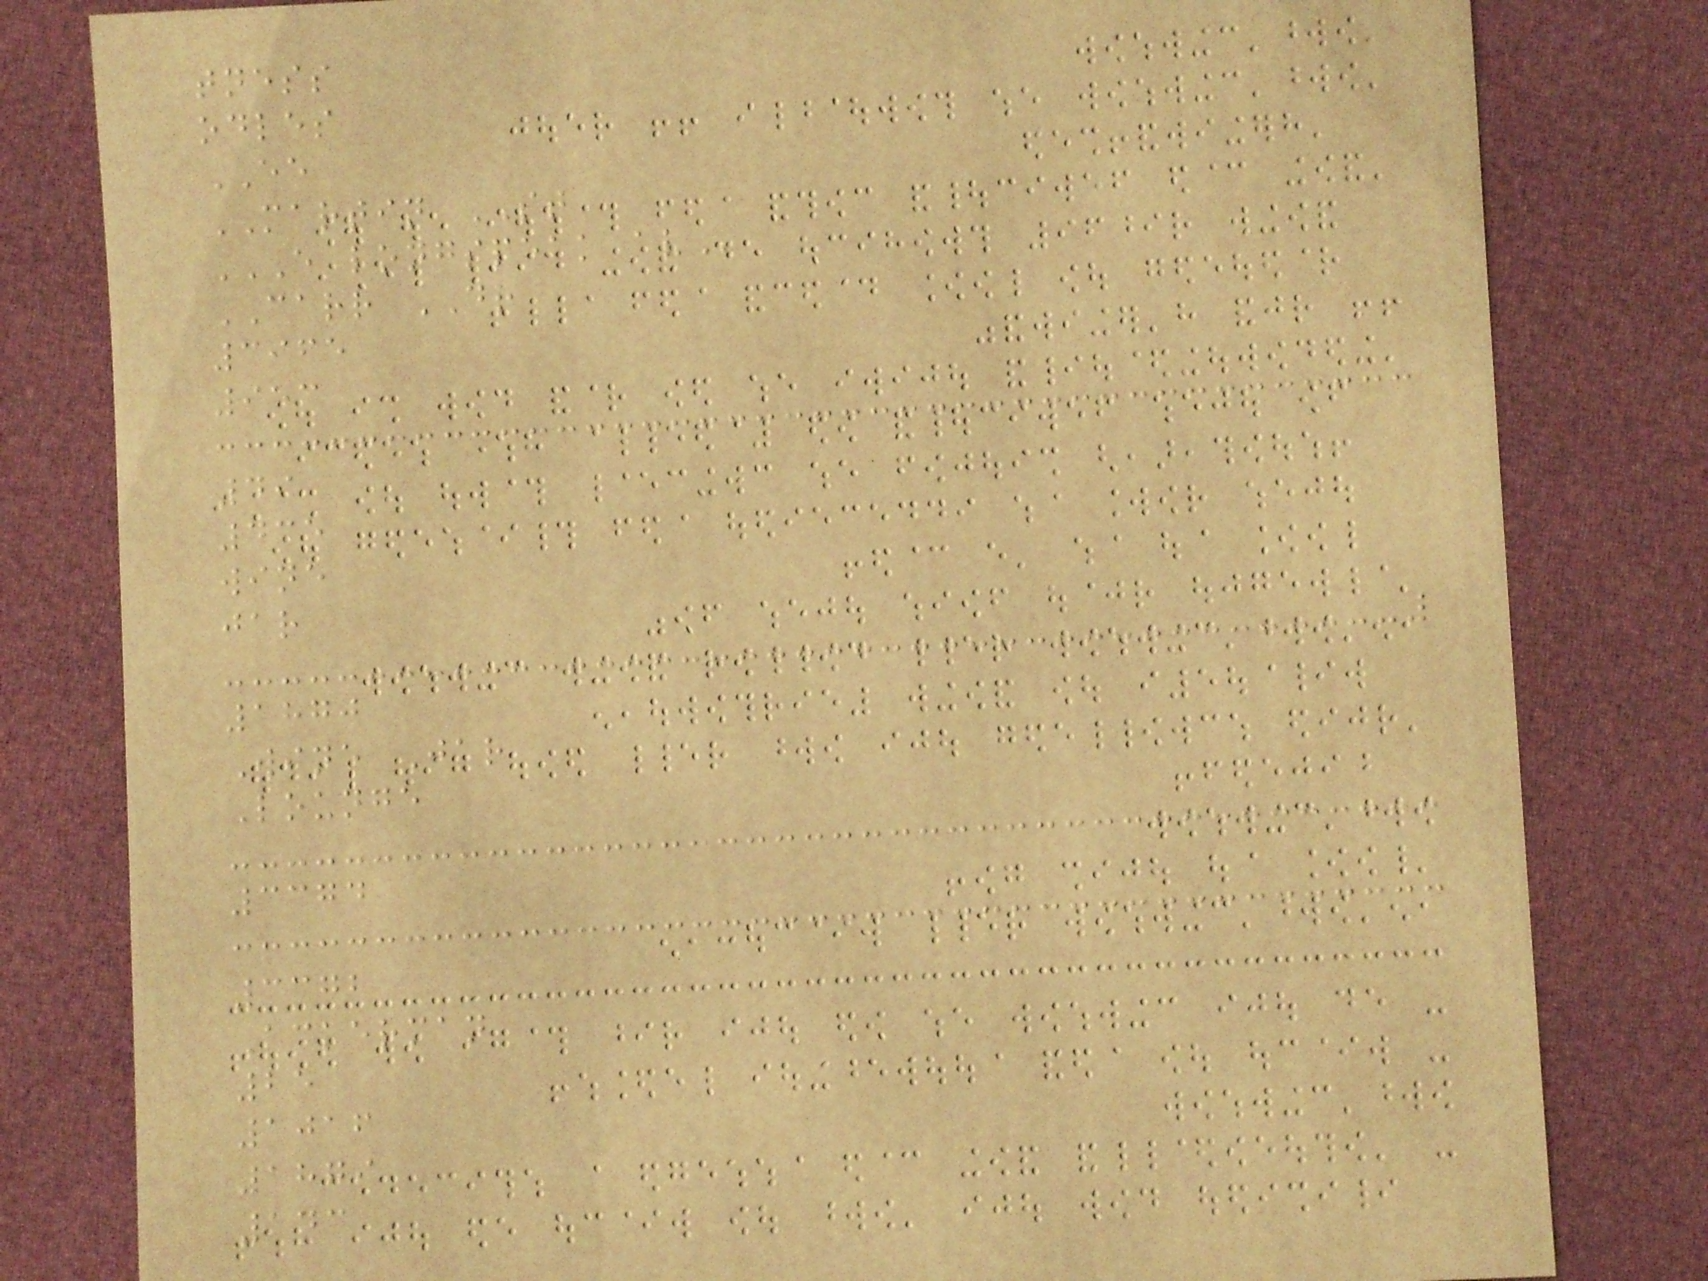tness
odles
EE
MARTIN ST
E LONGSPEAK AV
CARR DR
3965
953
49
435
wine
jar
1870
Wine Jar
Lounge
3374
3372
Ackerman
25
1016
1879
143
